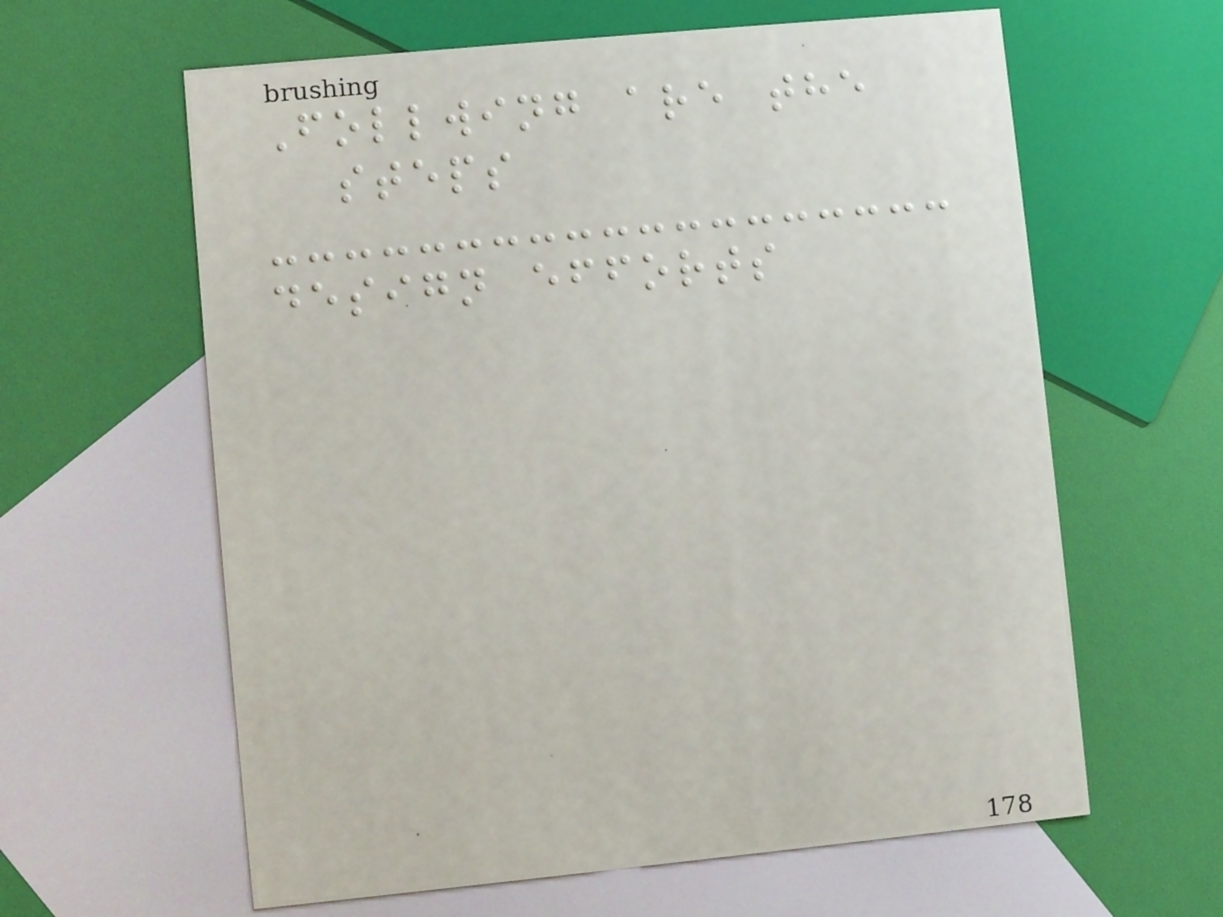Follwing are the
steps
design efforts
